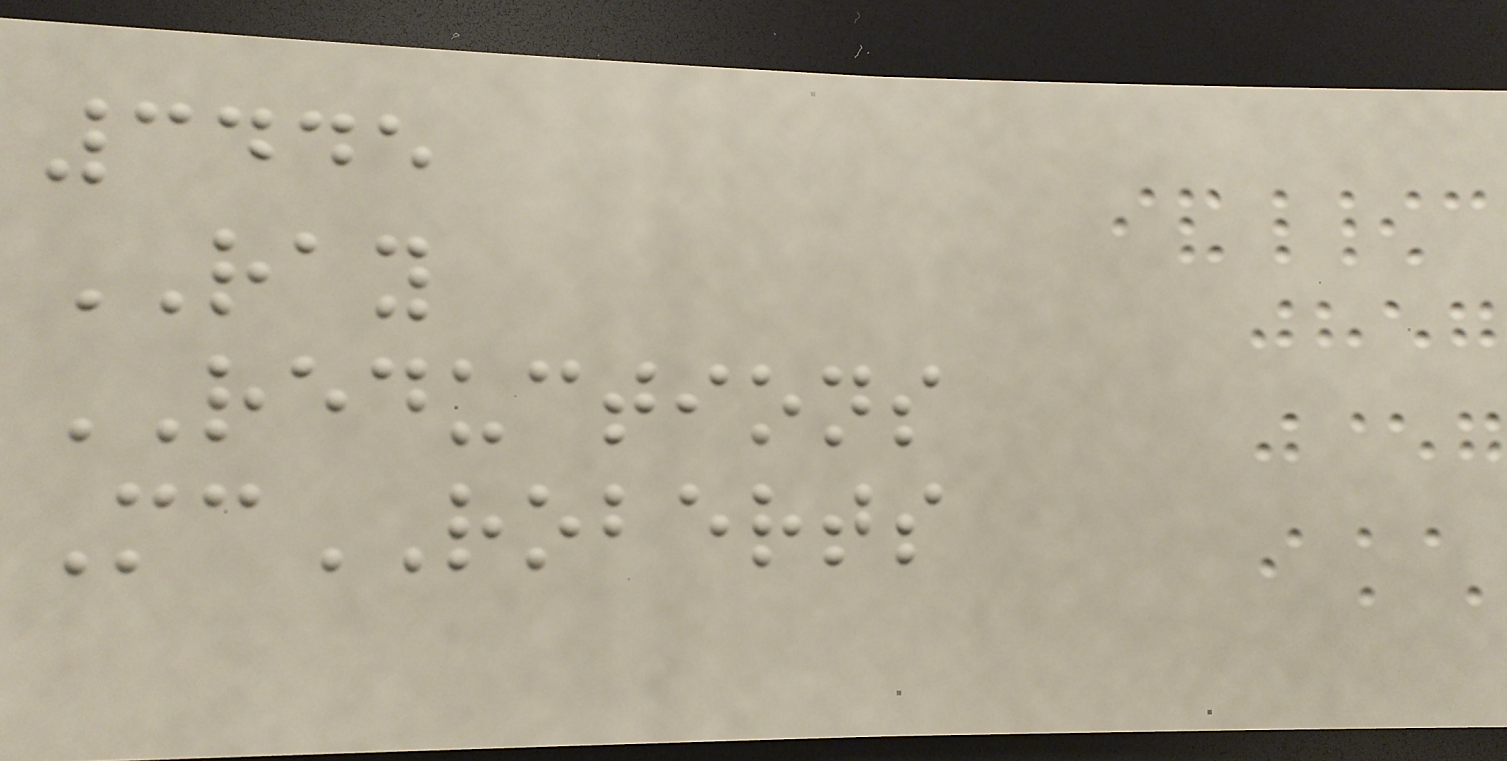3445
RAY
REDUCTIONS
McROBERTS
